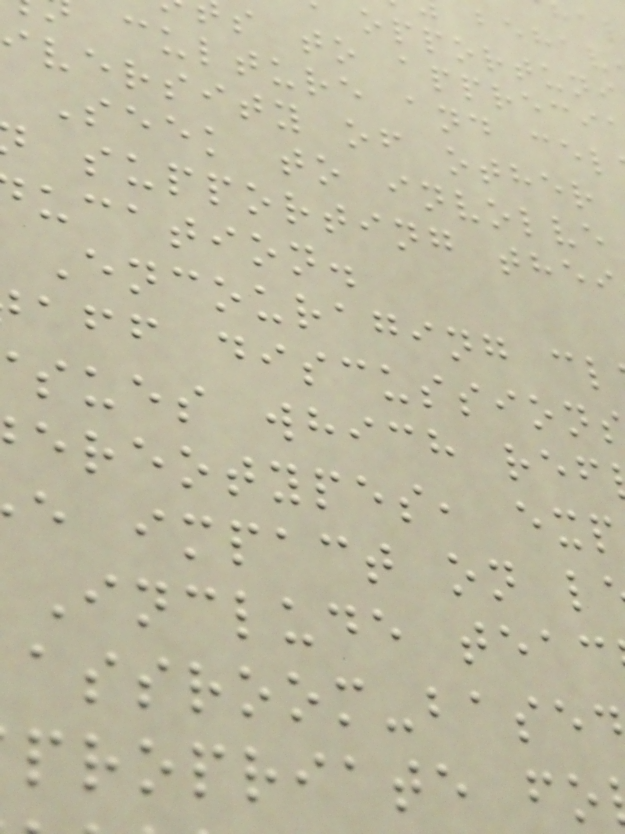opportuni
s to appreci
culture and cel
versity of other
Seek to involve
supporting thei
ucation.
Encouraging cl
aff discussion
sues which ref
ereotypes, exp
e impact on l
Include teac
propriate fo
